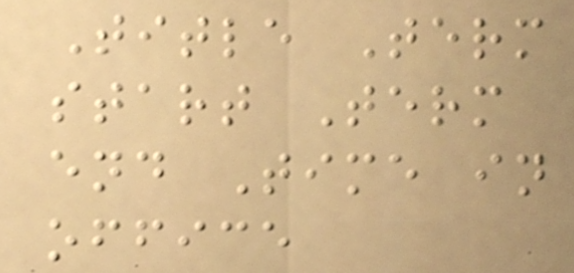Title Term
start Term
end Time in
office
